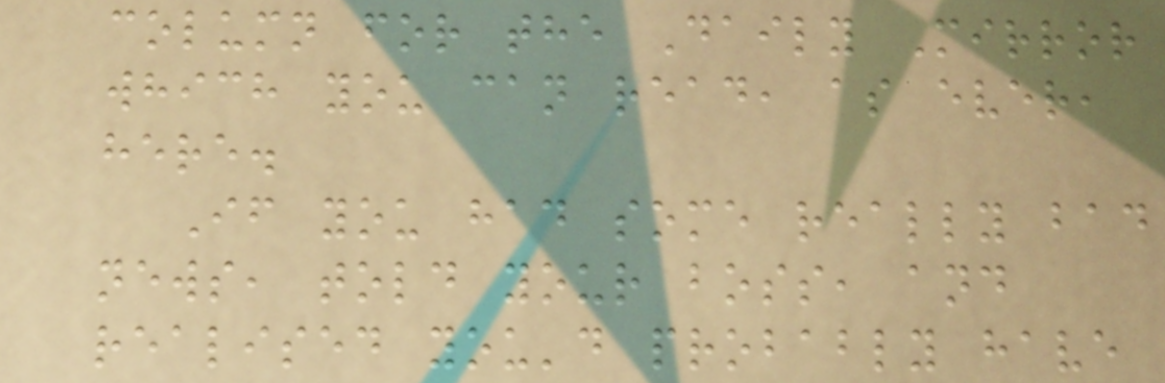column for the Daily Mirror
which you can read, as ever,
here.
If you had some really bad
news, told your boss, and
realised you'd probably have
